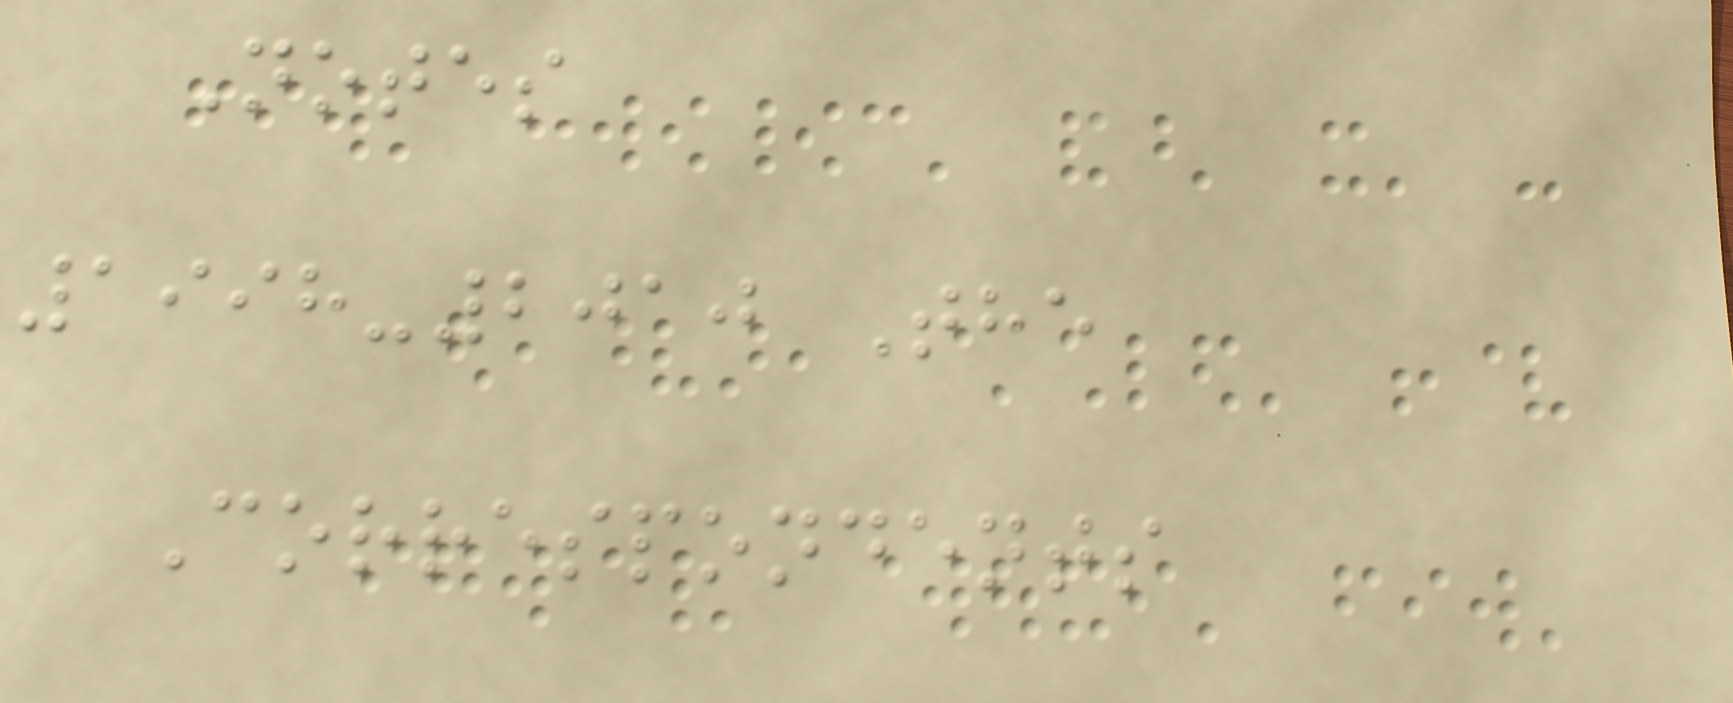Notes
1998-2010 The
Correspondents
